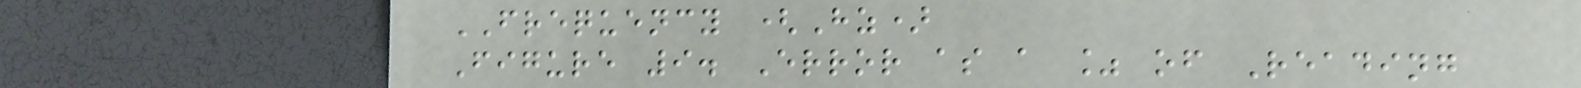FREQUENCY (Hz)
Figure 9. Error as a % of Reading
